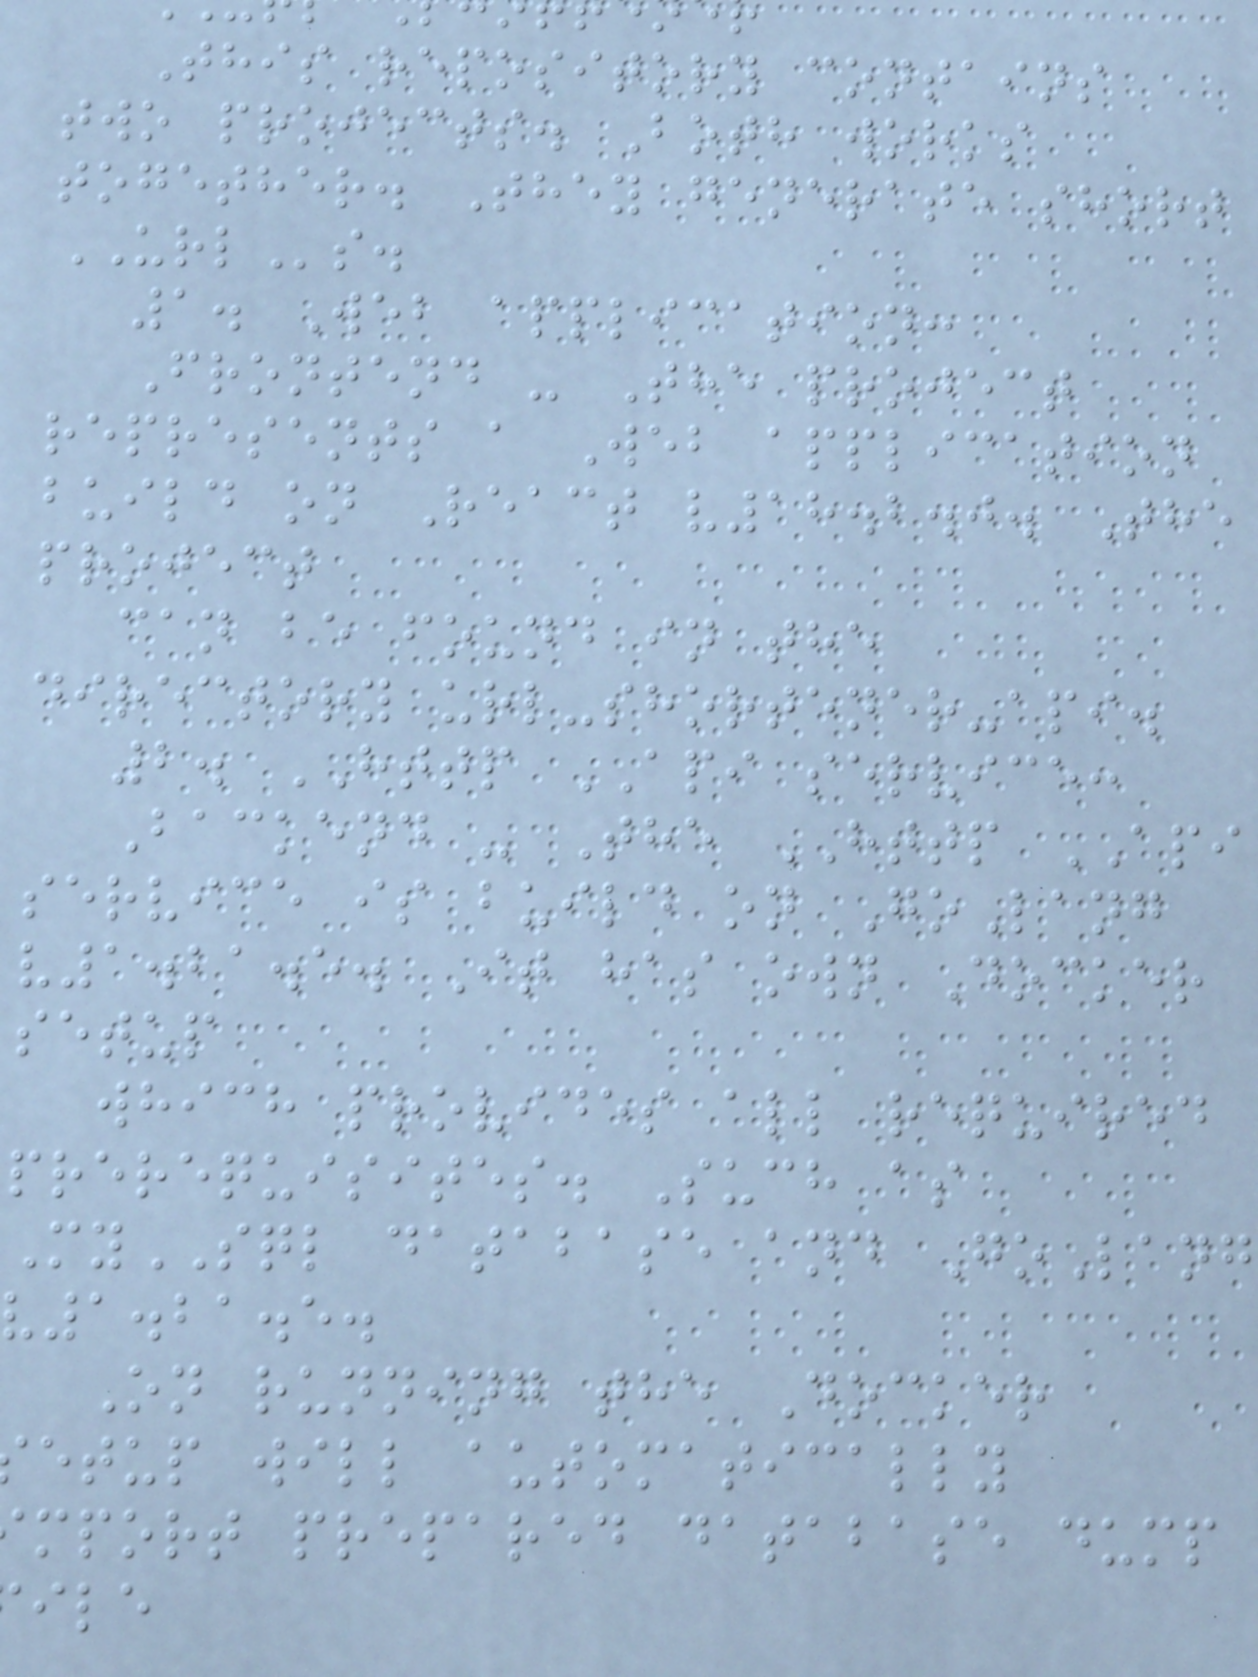This repository contains
two projects. Both works
together. They generate short
URLs.
1. Web application:
Frontend - The project
represents a Web application
build on React v18.2.0. The
project
can be found in the
directory url-shortener-api.
2. HTTP API service:
Backend - The HTTP API
service is build on GoLang
v1.21.5. It has own Docker
setup
which provides all required
prerequisites. Such as
MySQL database and GoLang
v1.21.5.
On running the Docker
etup will automatically
mport prepared database dump
